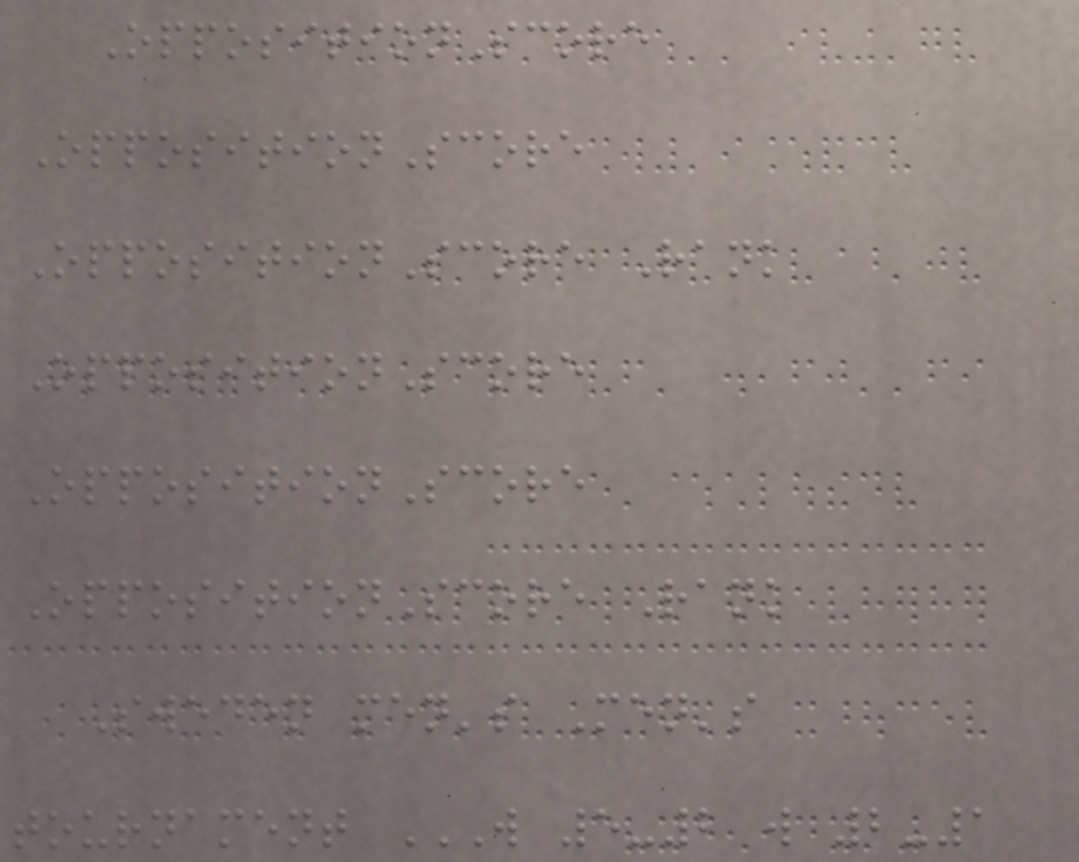OppositionScore
OppositionScore
OppositionScore Rank
OppositionScore
OppositionScore
OppositionScore Rank
Sweden men's Men's
tournament W 5-2 W 2-1
